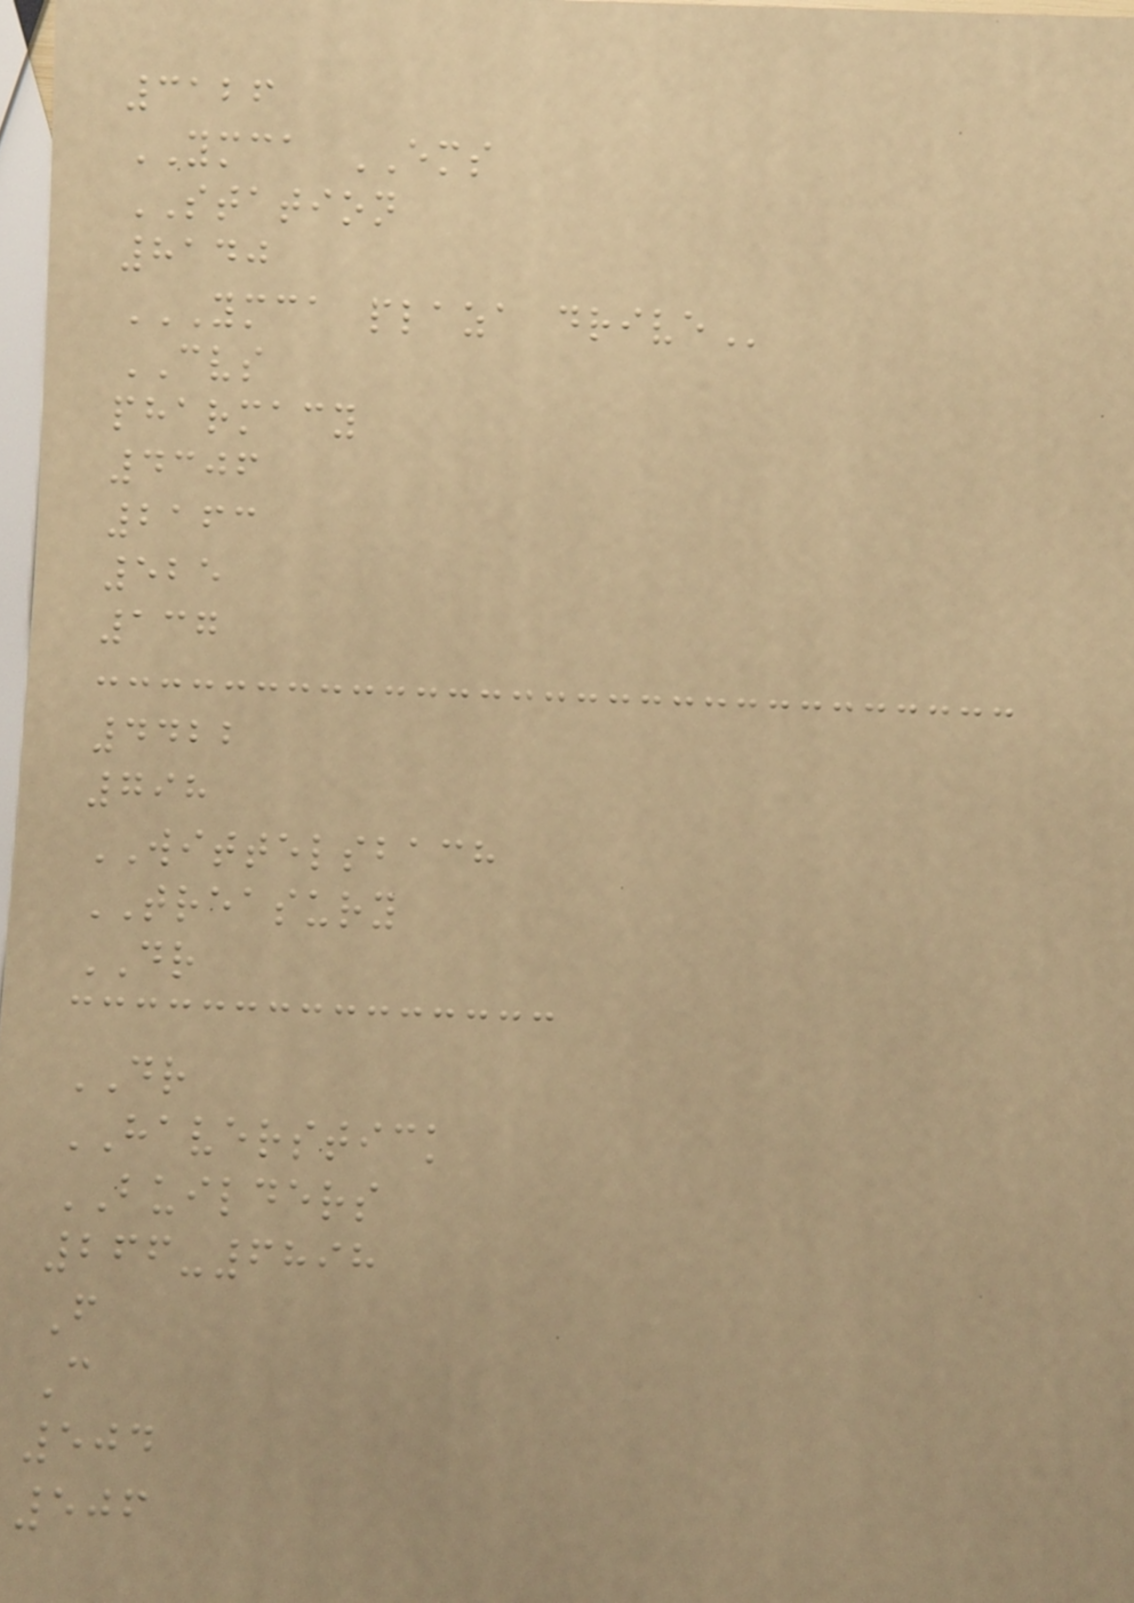3126
YMCA EMS
STATION
8140
YMCA PLAZA DRIVE
CVS
pharmacy
4306
2163
525
137
4422
798
WITTELSBACH
TREASURY
DR
DR
HAVERSTICK
BUILDERS
266-6898
F
C
504
506
